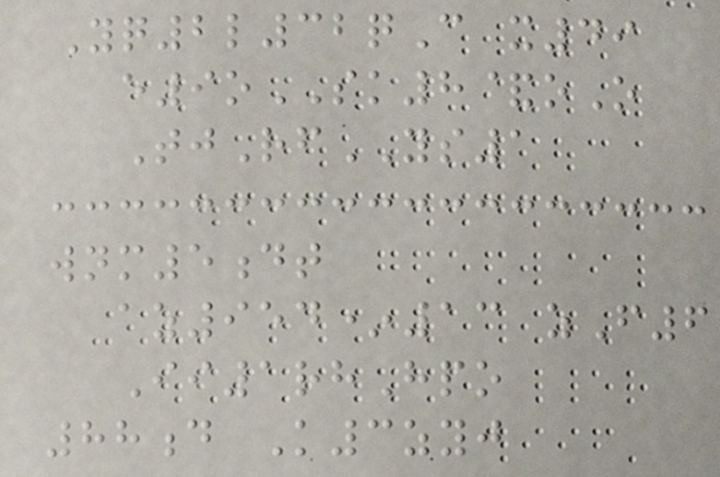Yq2l32qC x49
e9oSK8&oO
TjRfYS1
wnm5dt
az954*13 zF6
Ii1rhHpo
88d K3zyj
